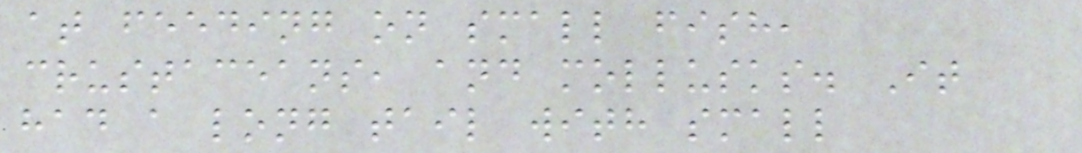at feeding on small fish,
crustaceans, and mollusks. It
had a long tail with small
